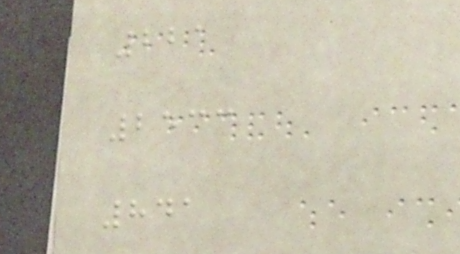221
2533
841
